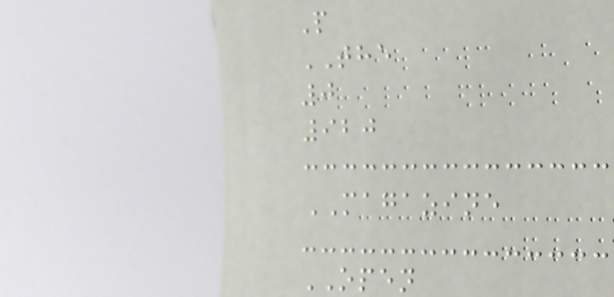P
THE
0
920
MAGAZINE
OPEN
